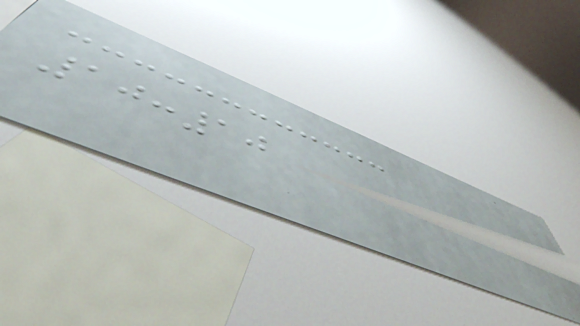10:10
